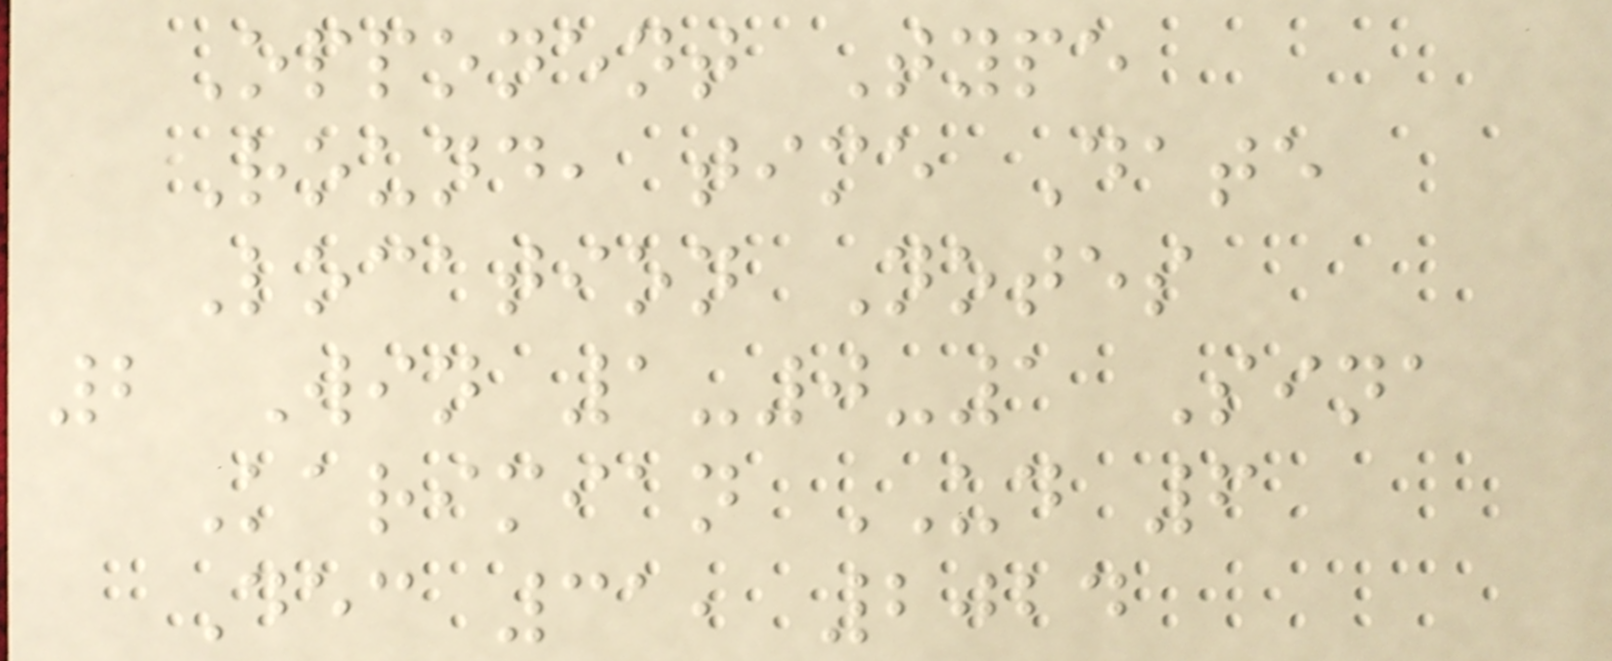Opponent Type
Round, time Date
Location Notes
2 Win 1-0-1 Sina
Karimian UD 6
Dec 31, 2024
